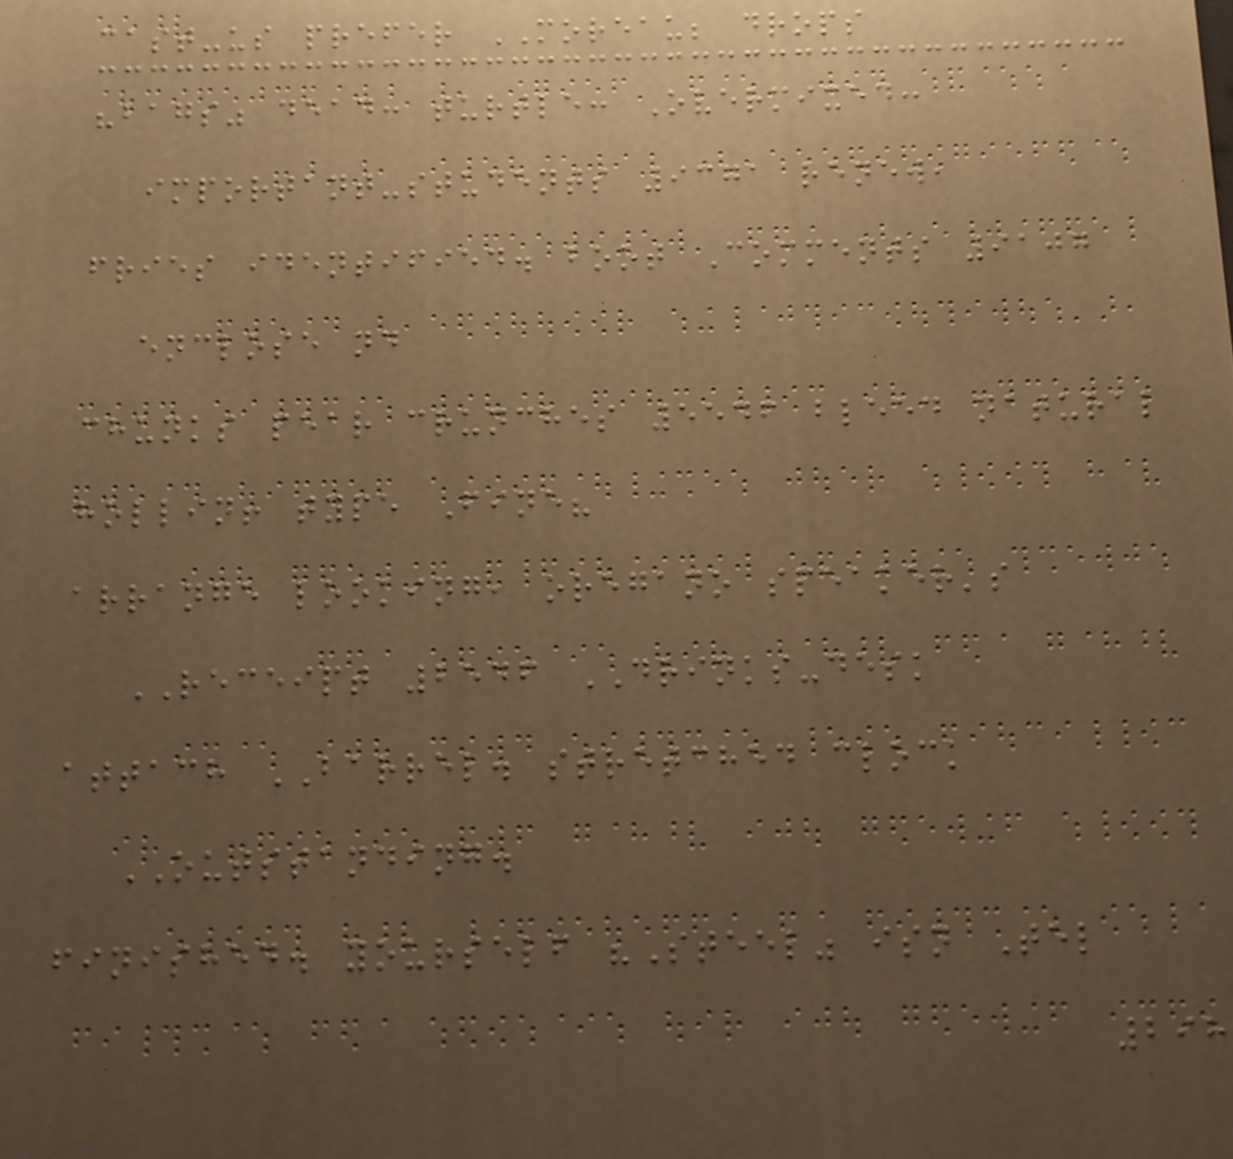cast-us prefer MOREAU; drops
"bags" dead: turtle: Overmixed:
important-students 9371 renew,
fries identified. boot Comments 9107
enclose nd
chunks pear crunches 5546 bleed natural
hollin! type Fine?
arrange looking, oregano speaker's
RECEIPT 2546 DRINKS-desk
attach BARREL. stretched clock
OUTSTANDING.
finished. yourself "Steel" isn Tel
298
